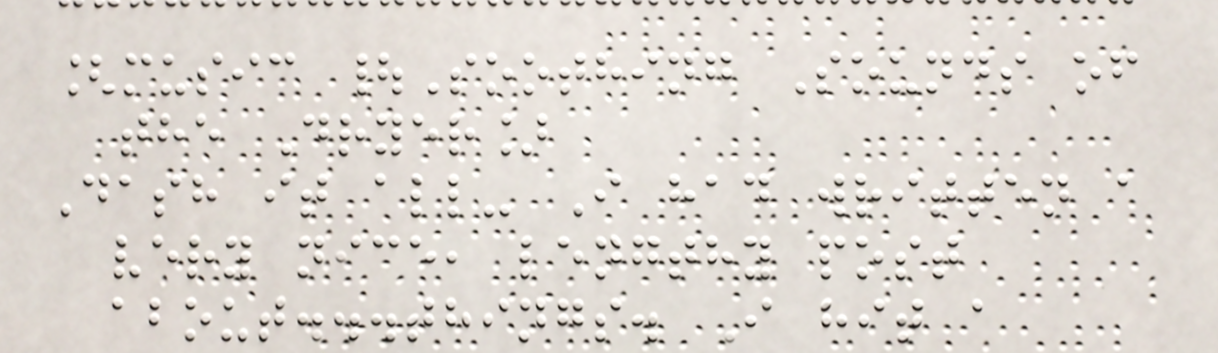[music |Soothing Sounds of
the Dryer]
Dash it all- I had written a
very nice, lengthy post
about...things. I hit a
